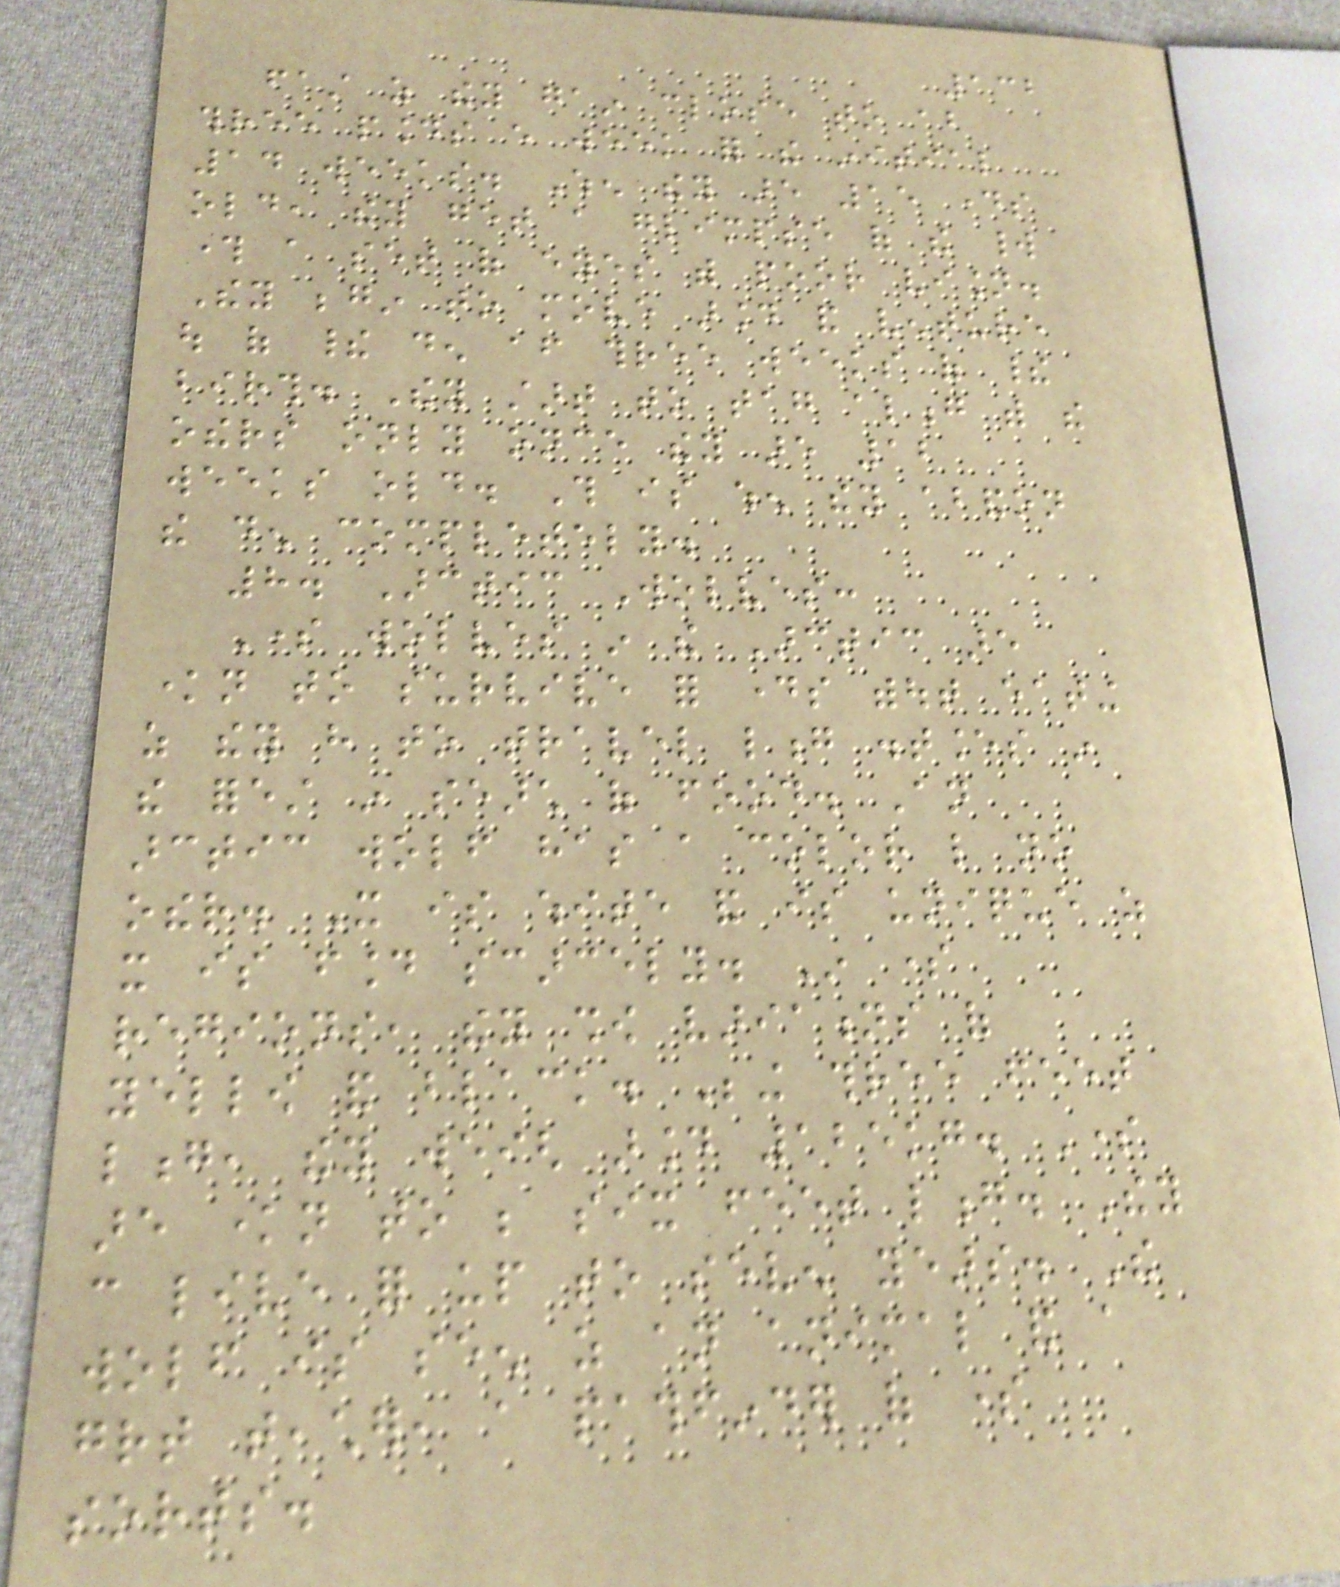132
fast as they gain close to about
three pounds every week for the initial
14 weeks. When they are 15 days
old, they get a glimpse of the world
through a set of eyes with poor vision.
They begin to move around and venture
out of their den after three weeks of their
birth. They start to tag along with the
others only once they are 12
weeks old. This is when they abandon
the den completely.
8. Arctic Wolves:
Some wolves in the Arctic are
known to survive for days without eating
as they have to travel long distances in
the forest in search of food. An
arctic wolf has a color like no
other. It is white and is unique as
it is found scarcely. In some
regions, they show variations of
yellow and black. Being three feet
long, they weigh around 125kg. Some
are known to be six feet long. They
can live for up to seven years. The
wolf is seen as an animal and a
great teacher, a pathfinder of some
sorts.
